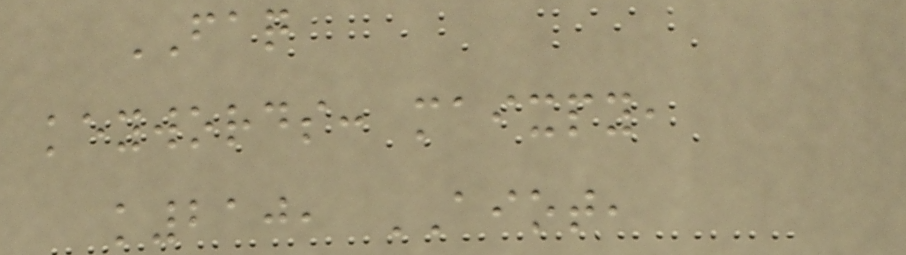FAQ
keywords: maixpy,
k210, AIOT,
